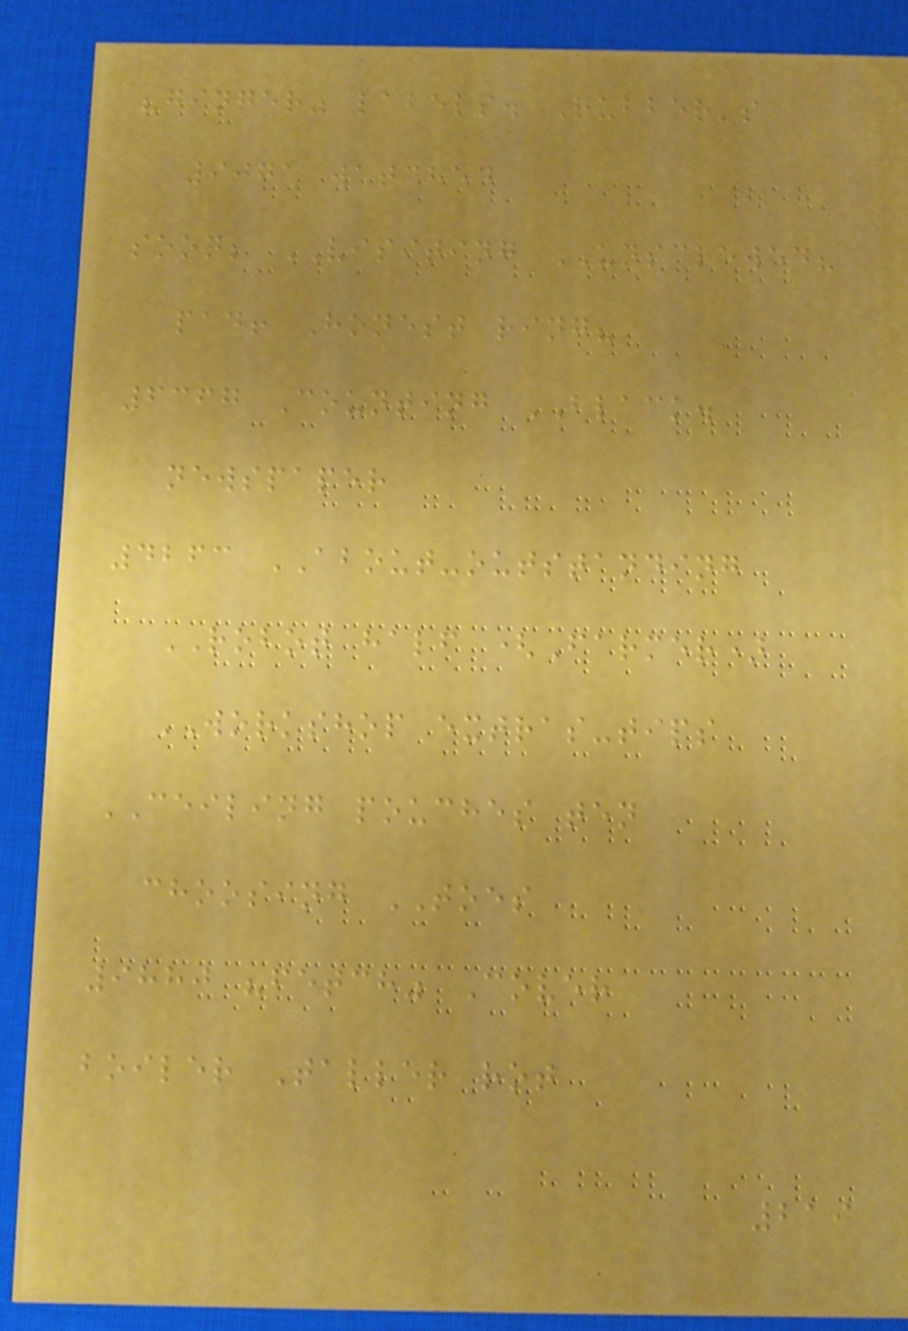"ginger" labels. Rubber's
9071 watched
soon; VISITING UNSCREWED?
pad! Honest ring?
6367 Counting BLACK.
newspaper
4263 ABOUT-outstanding
ROBOT half (Farmer)
WORKSHOP extras-tips
CEILING pouches ten
choosing TOES
9880 "fetch" Cover
boiler Taller rot
219
